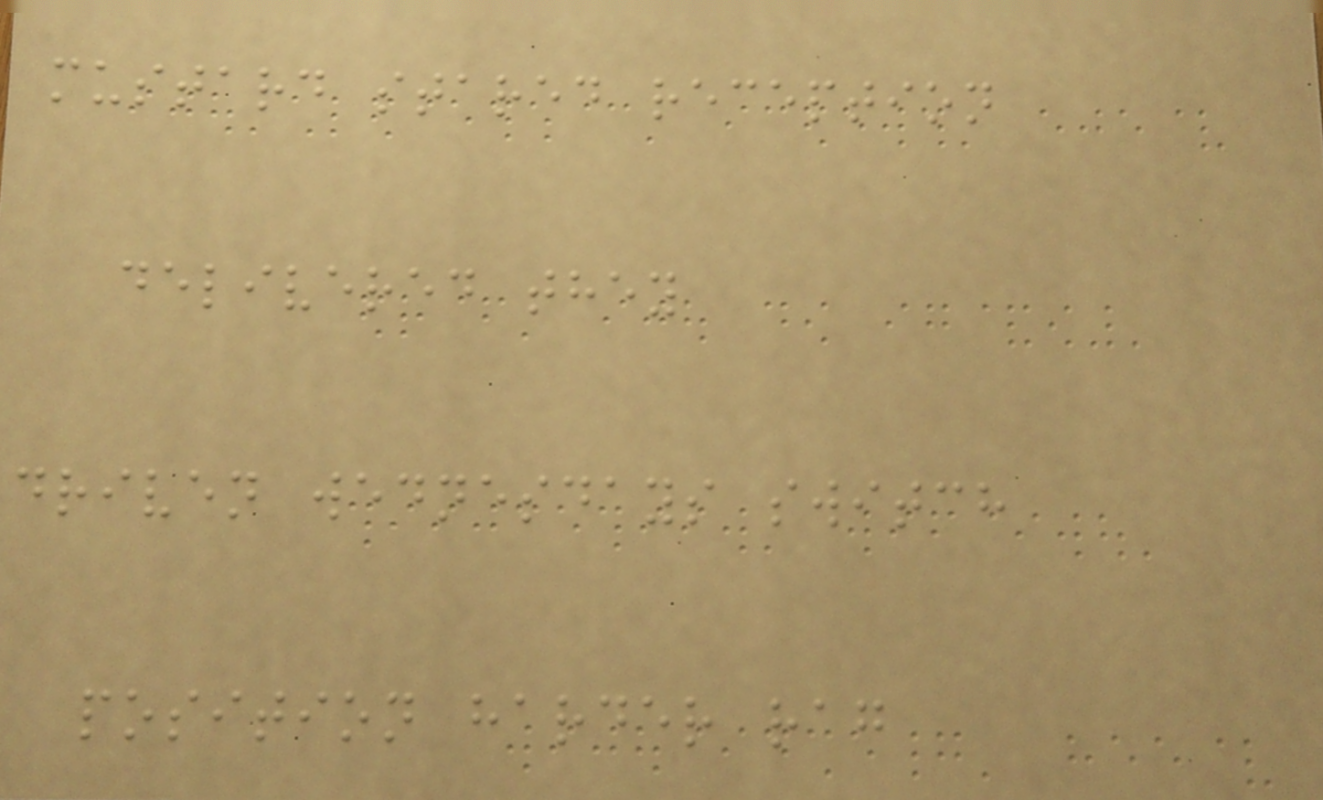mustard stared reception
delivered they
driven wednesdays switch
position harder rag
